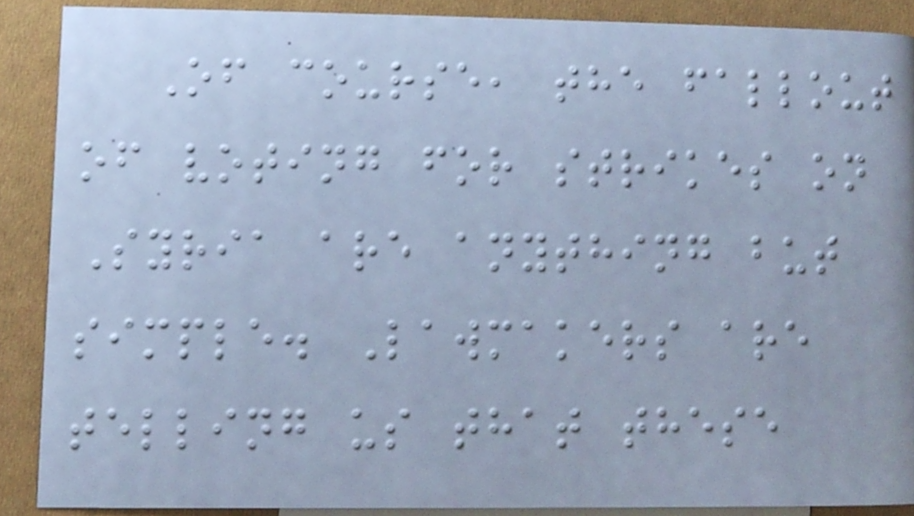Of course, the fallout
of voting for strikes on
Syria are anything but
simple. Lawmakers are
telling us that these
